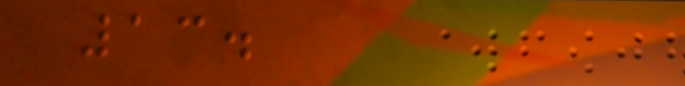13.
